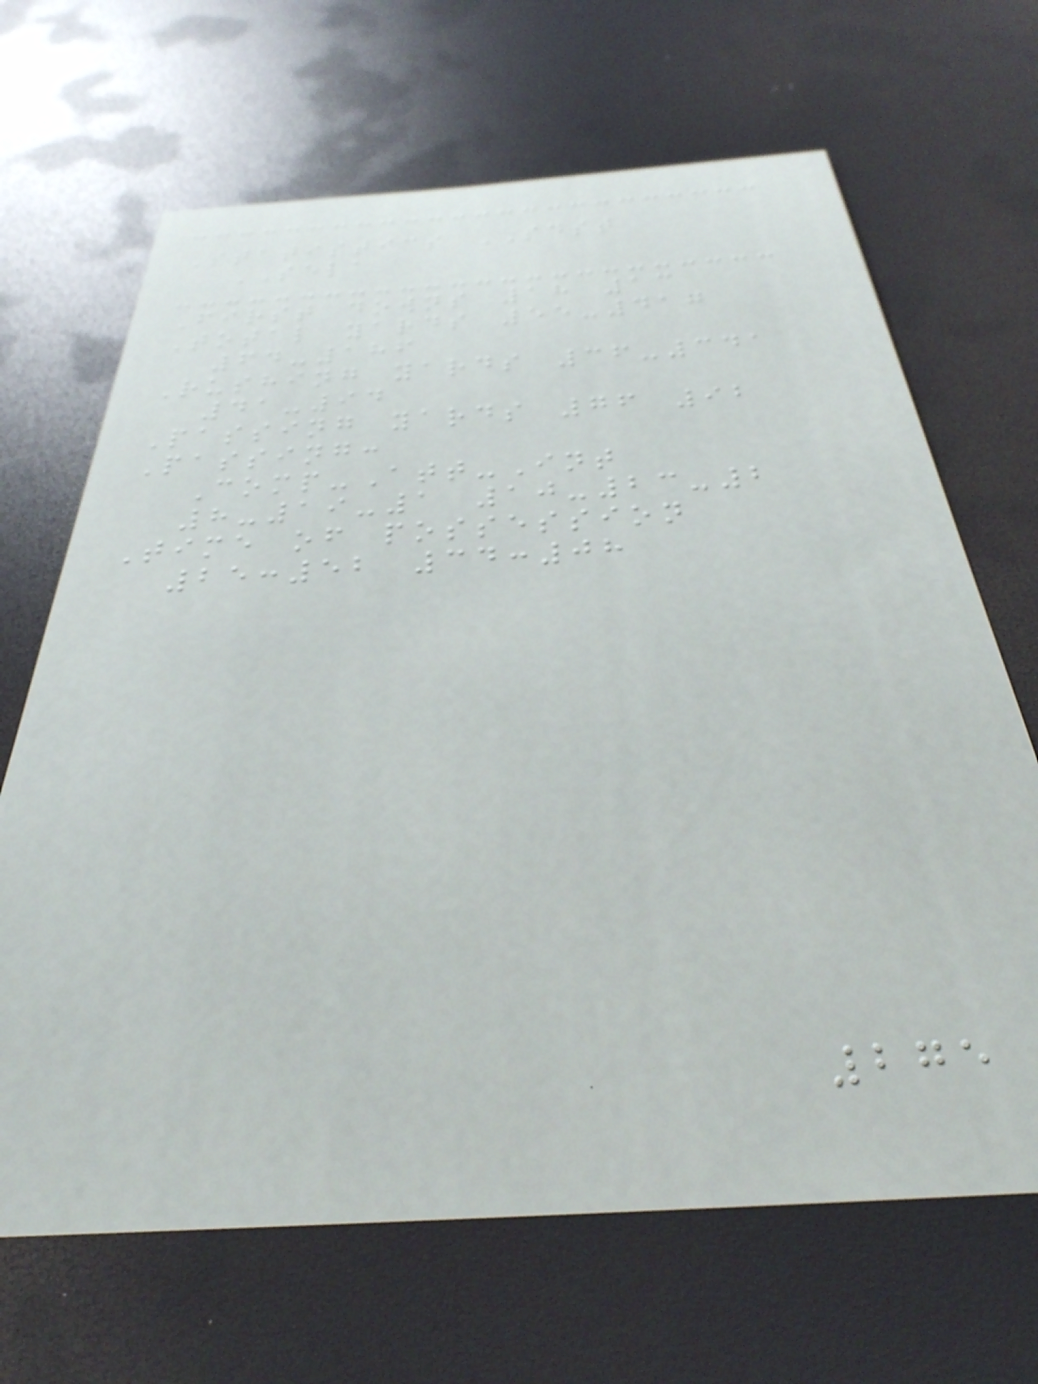Statistics SDST
SELA
First downs 18 13
Total yards 55-417
64-186
Rushing yards 36-341
41-94
Passing yards 76 92
Passing:
Comp-Att-Int
8-19-1 10-23-2
Time of possession
25:52 34:08
275
